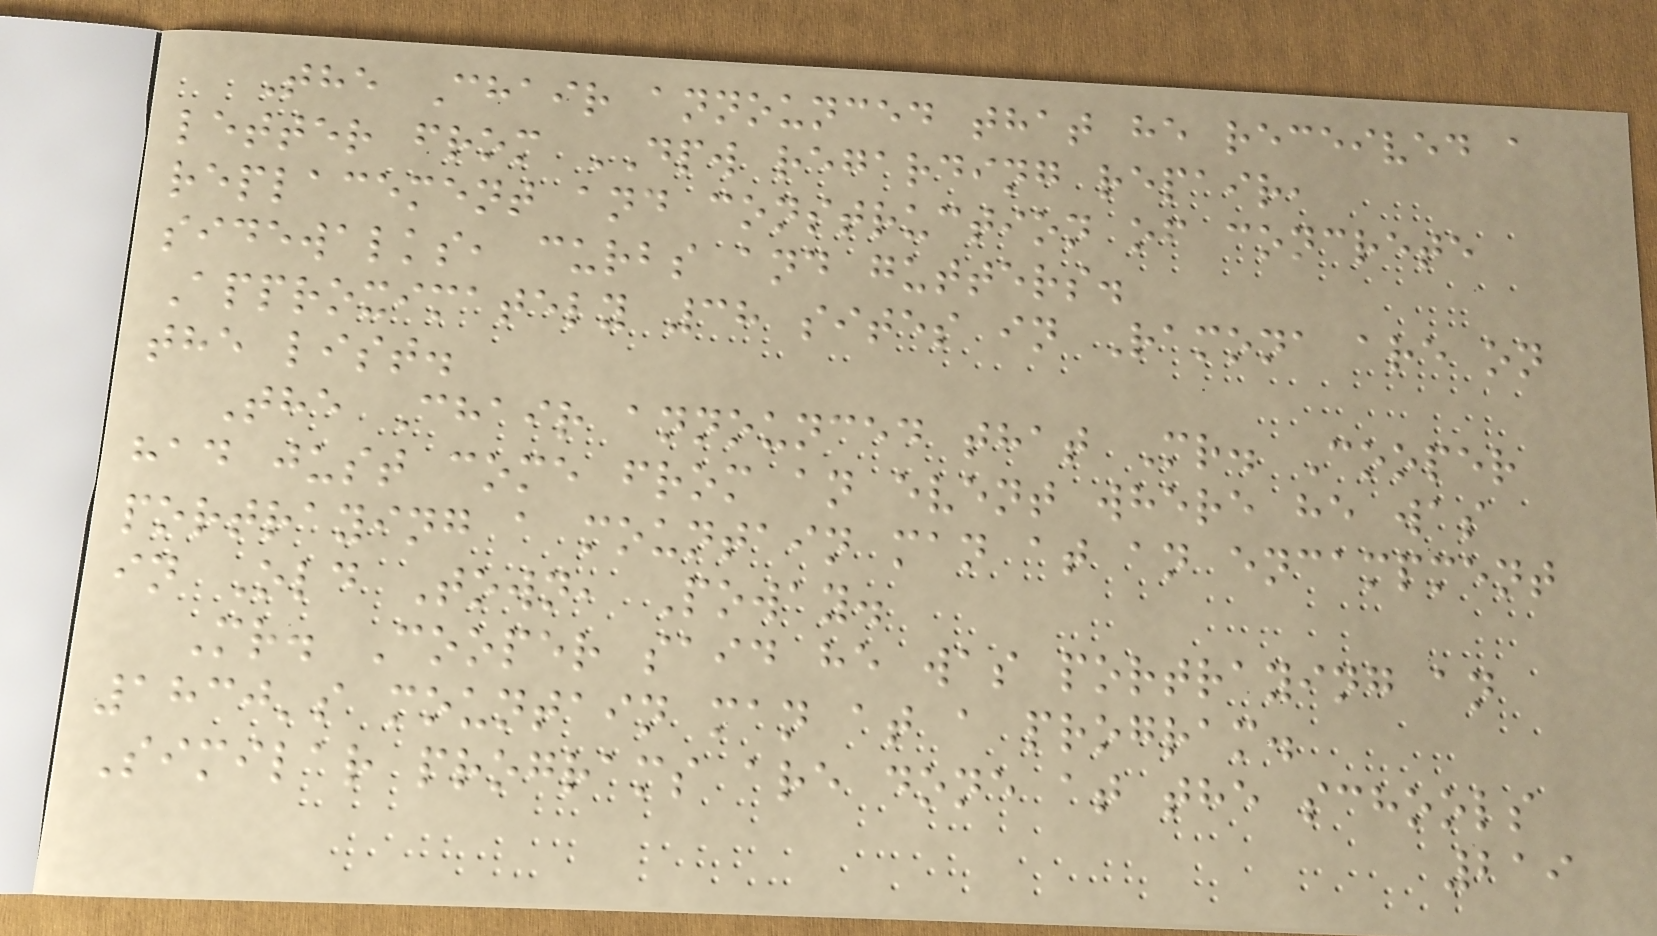The Chair announced that he received a
letter from DPW regarding repair,
replacement and construction of concrete
sidewalks, curbs and gutters.
Approximately 38 sites in Ramona are on
the list.
The Chair announced that Mr. Cooper
had just come from an event where he was
portraying a mountain man at an encampment
in Old Town, Poway.
Mr. Cooper said he was portraying an
1830's mountain man at a program.
Similar programs are done at the schools
219
